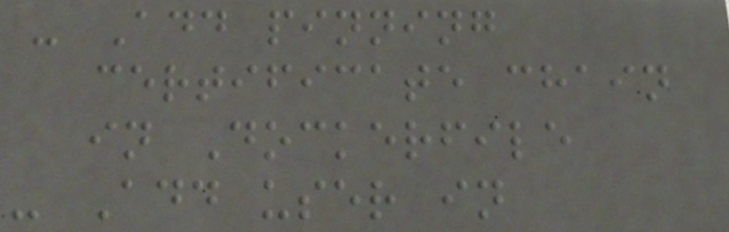- Add pinning
certificate chain
in Dockerfile
- Add user in
